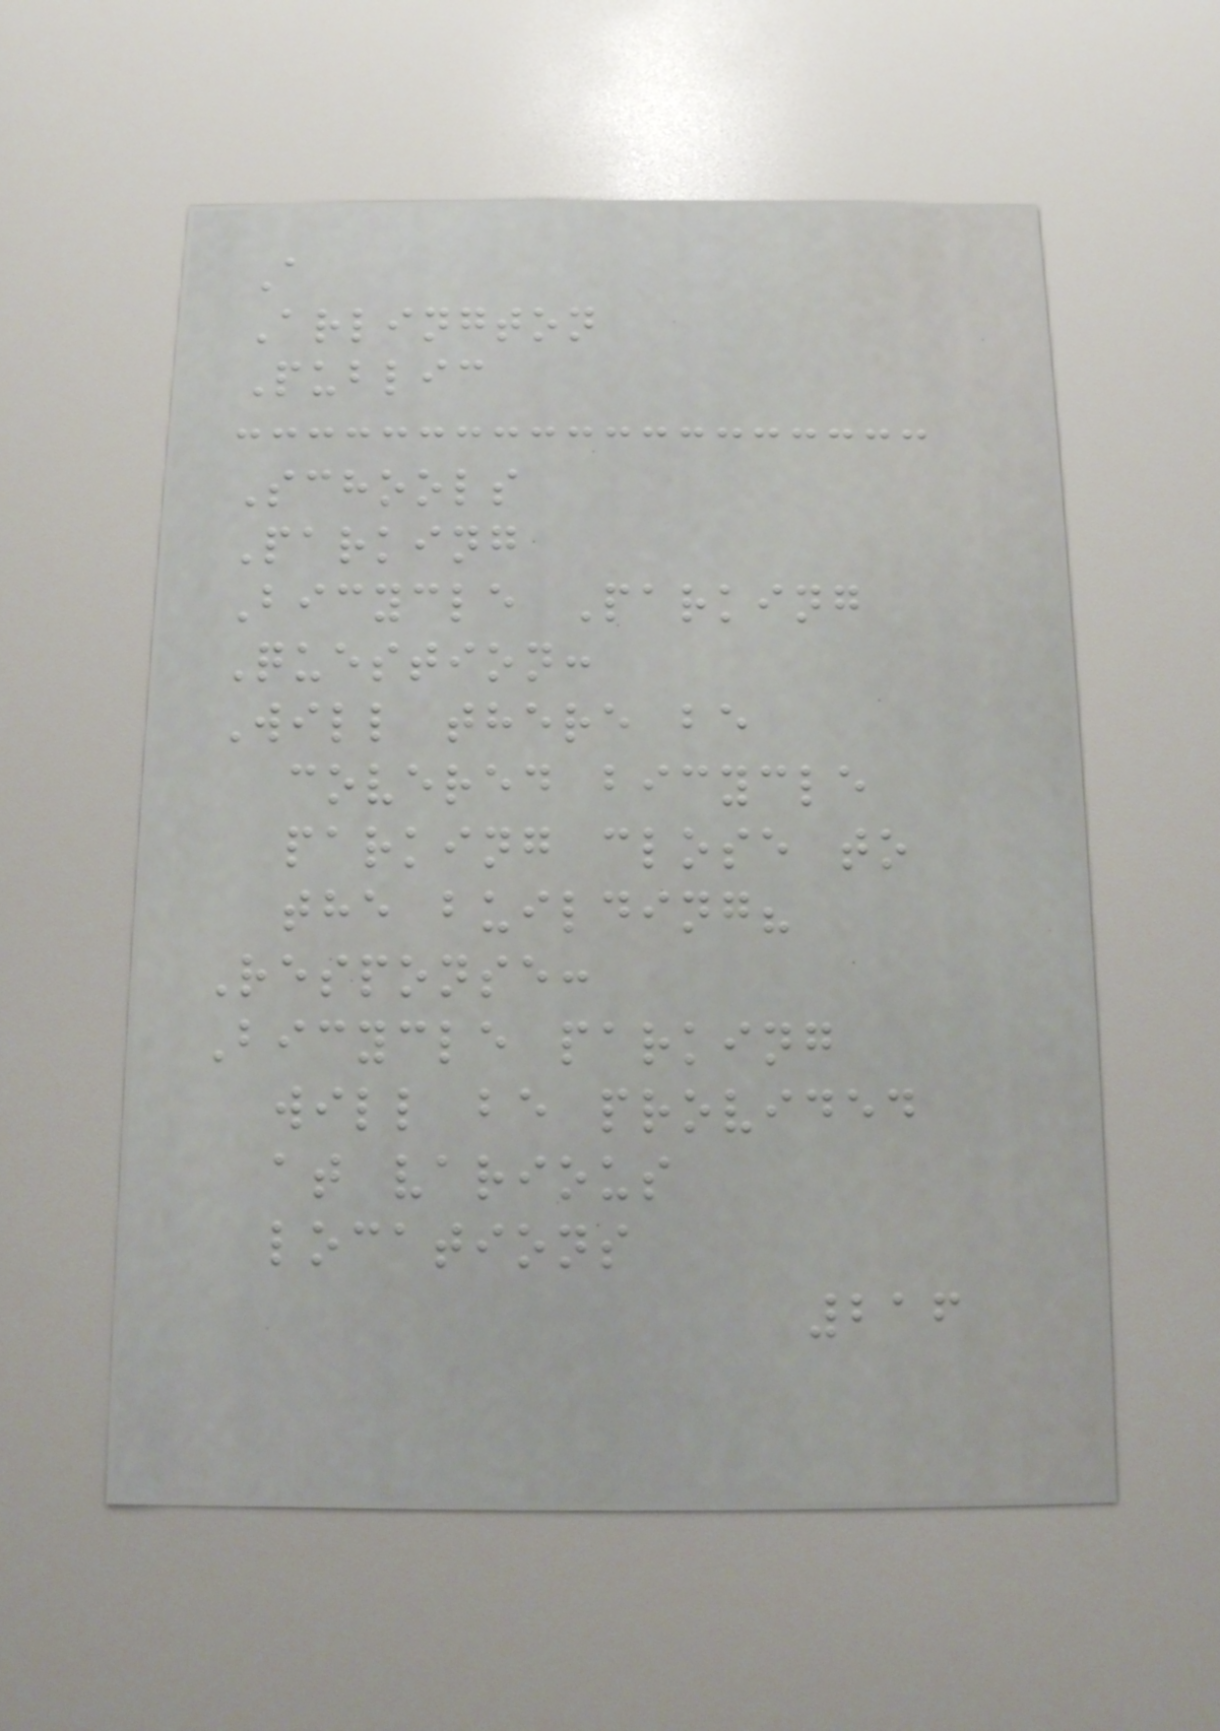A
Arlington
Public
Schools
Parking
Bicycle Parking
Question:
Will there be
covered bicycle
parking close to
the building?
Response:
Bicycle parking
will be provided
at various
locations
216
